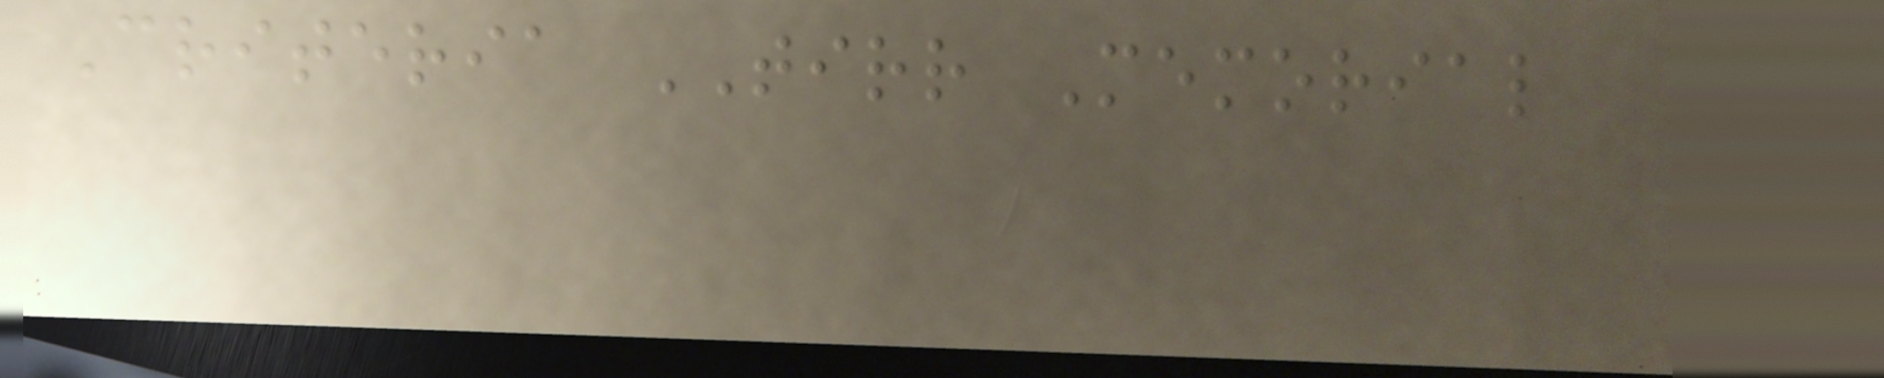Criteria TIRR Memorial
